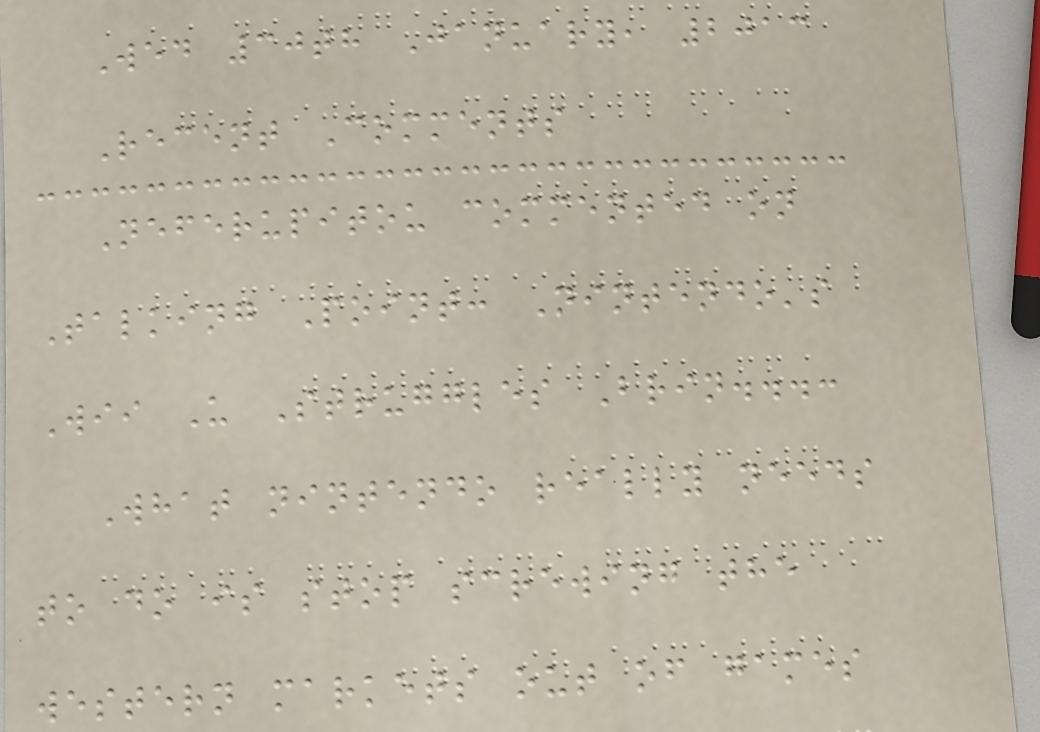Wed 30th January, 2013
Recent Comments
Neferupitou commented on
Talking Point: Nintendo's
Wii U Struggles Brin...:
What nintendo really needs
to do is stop screwing the
western markets out of games
